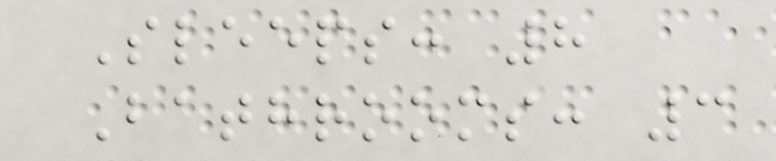Sleeps: 8
Bathrooms: 3
